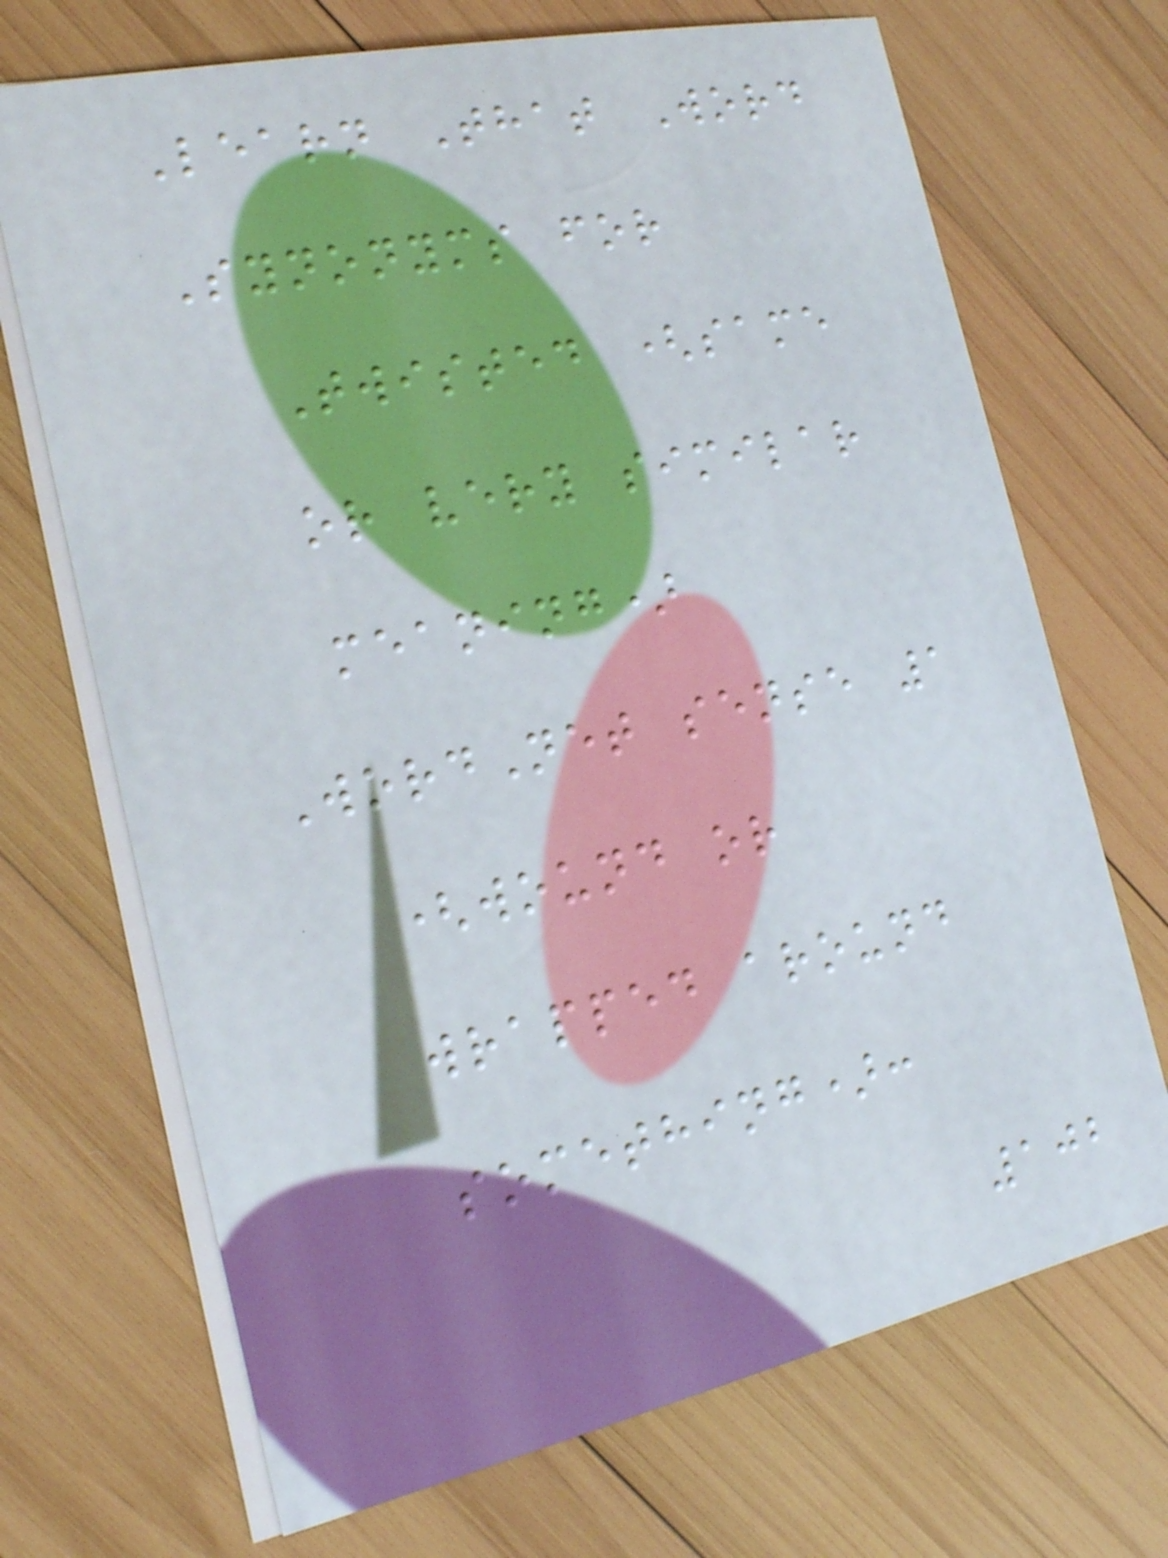Learn That Word
Synonyms for
Twisted (same
or very similar
meaning)
WordNet sense 1
(wound or
wrapped around
something):
102
